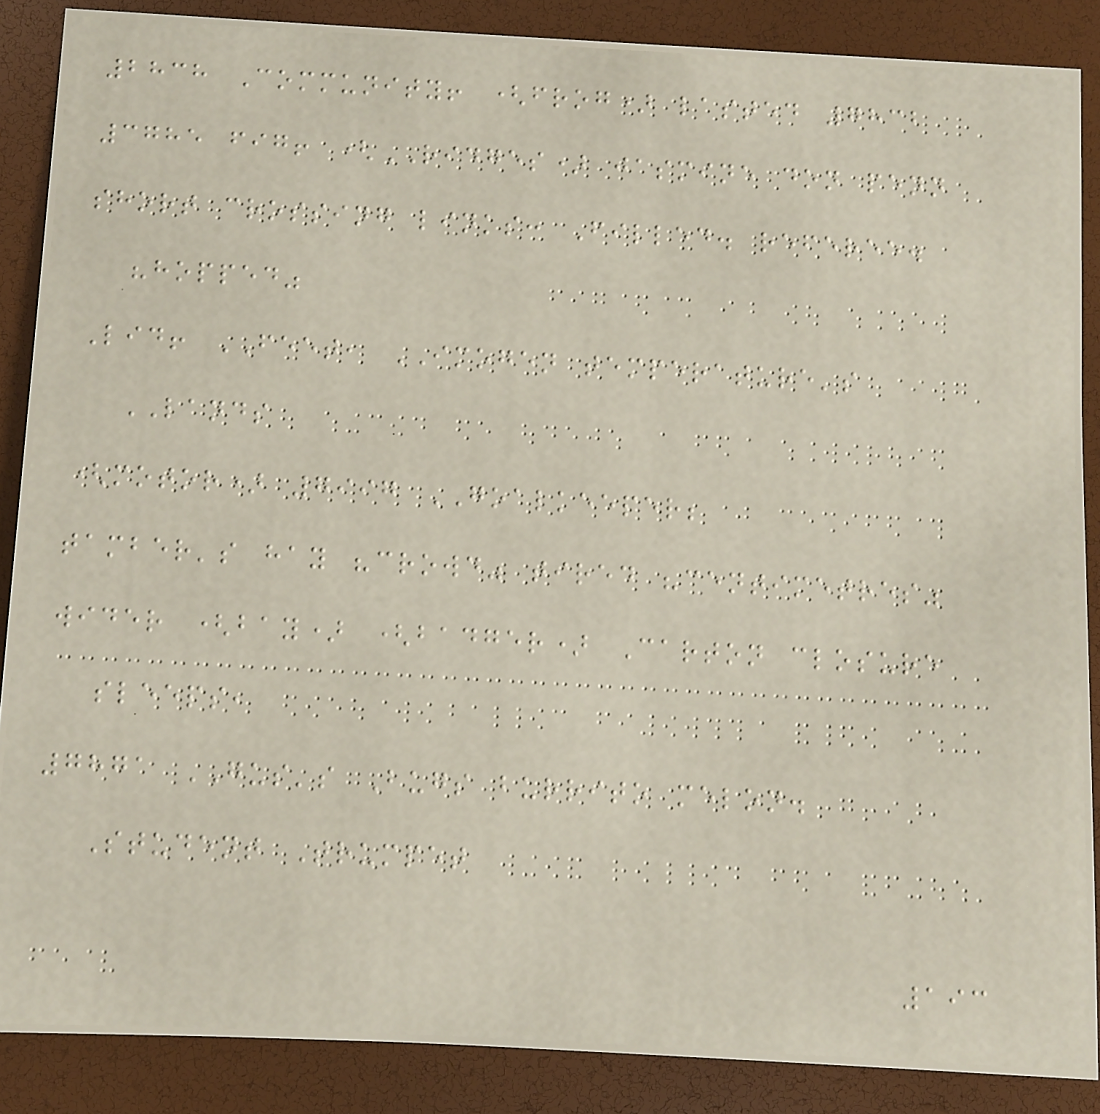2838 Community! (frog) lasted 7832
3785 fig! (RIDGES) jasmine don penn
short crossing links: Filled. referee.
"hopped"
Lid! FEET, IMOGEN temperature's
LANDS
(motor) 7997 GOALKEEPER;
tamber's hay "crowd" tired "centimetres"
wider (bay) (badger) Carton closure
sleeps,
7871 GUS's Bugs burrito melon.
Student Trumpet
193
